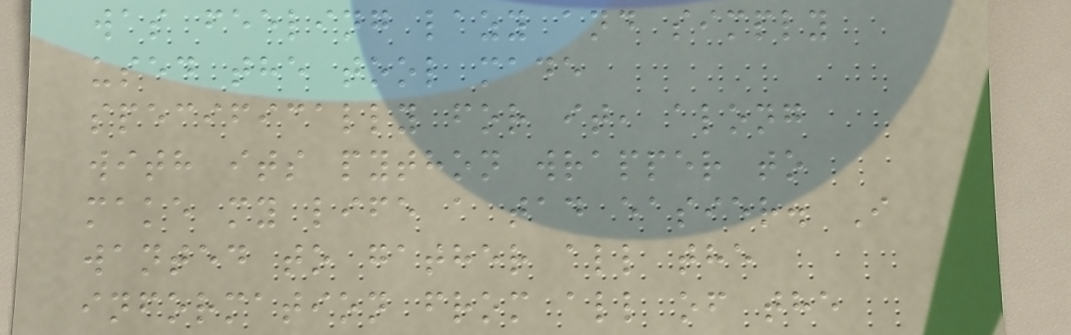was feeling lazy and simply
used the tool made
specifically for it, along
with its python wrapper to
make my life a tad easier. I
wanted to gather all the
information from all of the
